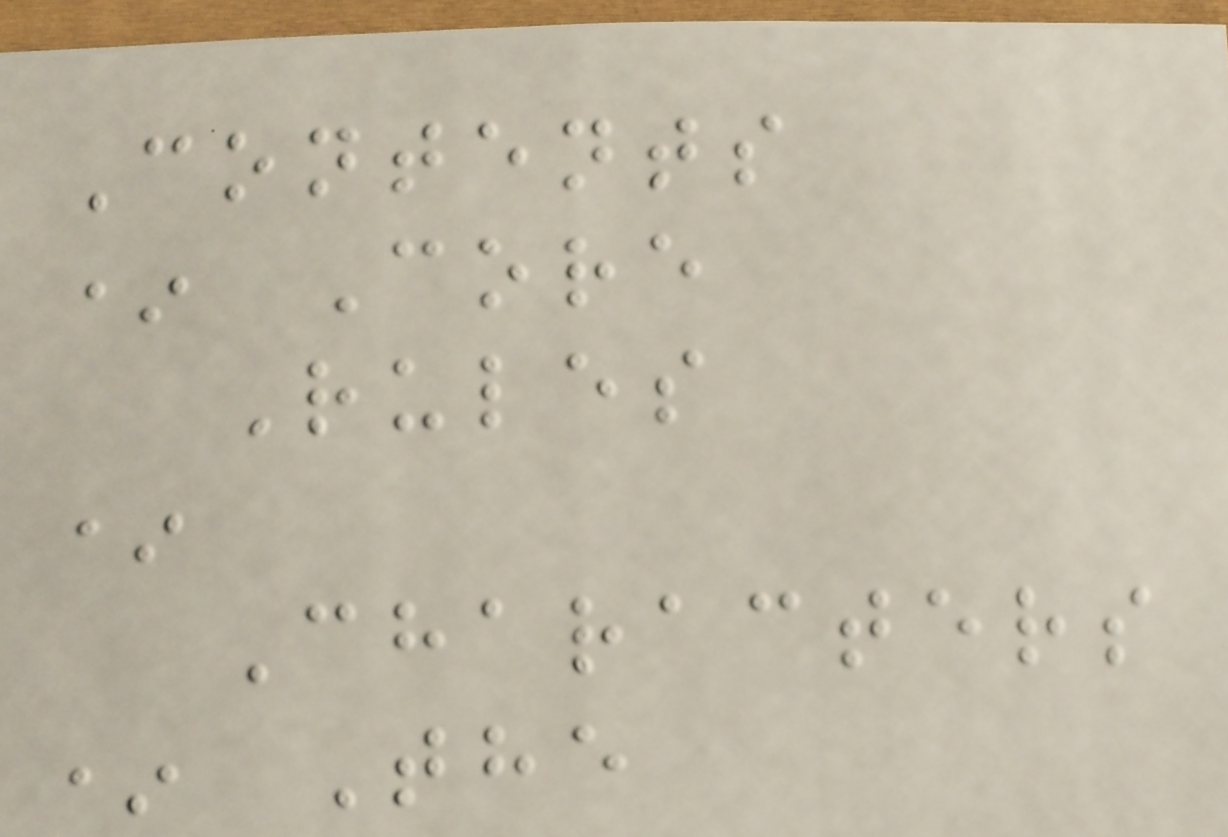Contents
* Core
Rules
*
Characters
* The
